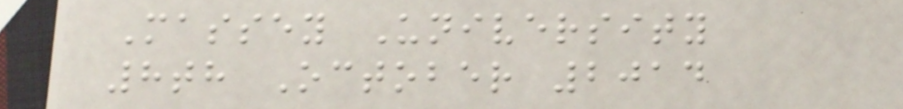Massey University
8th October 2014
